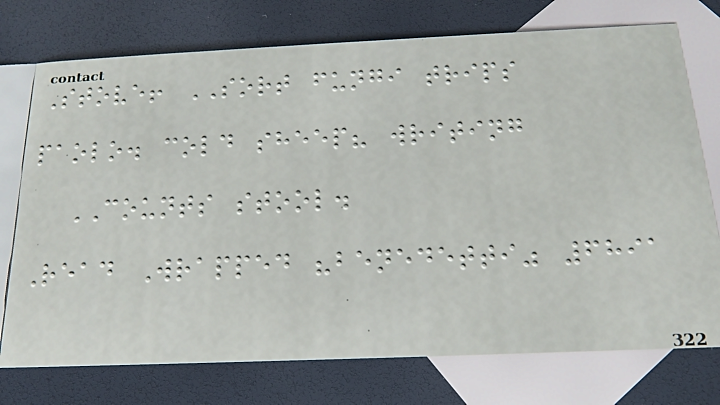Stove! SORT fungi trips
paolo. cold sheep? writing
COUNTS stool.
Read Wrapped "benedetti" 6891
